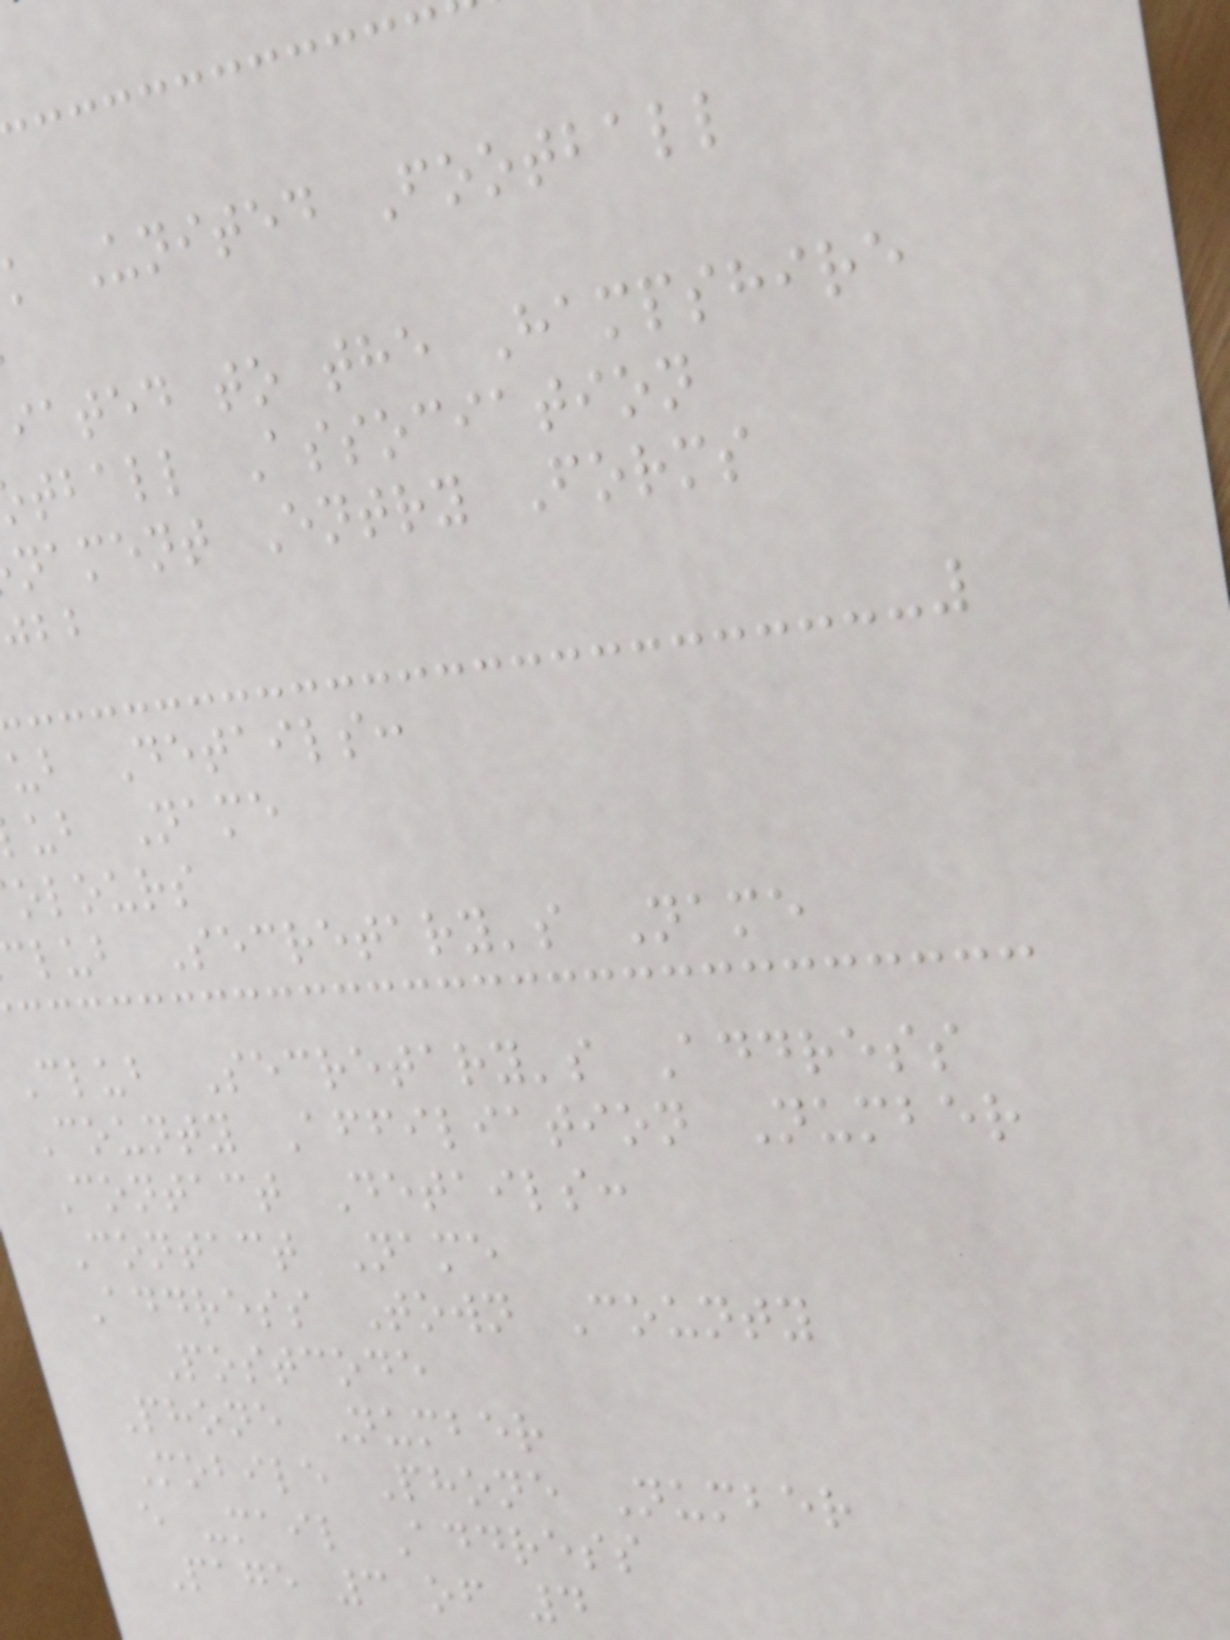k United Football
iated to the Hampshire
tball Association
nament Entry Forms
ub Details:
ub Name
olours
club Secretary's Name
Club Secretary's Address
County Affiliation Number
Contact Details:
Contact Name
Address Town County
Postcode
Phone Number
Mobile Phone Number
e -mail Address
Page 3 of 4
